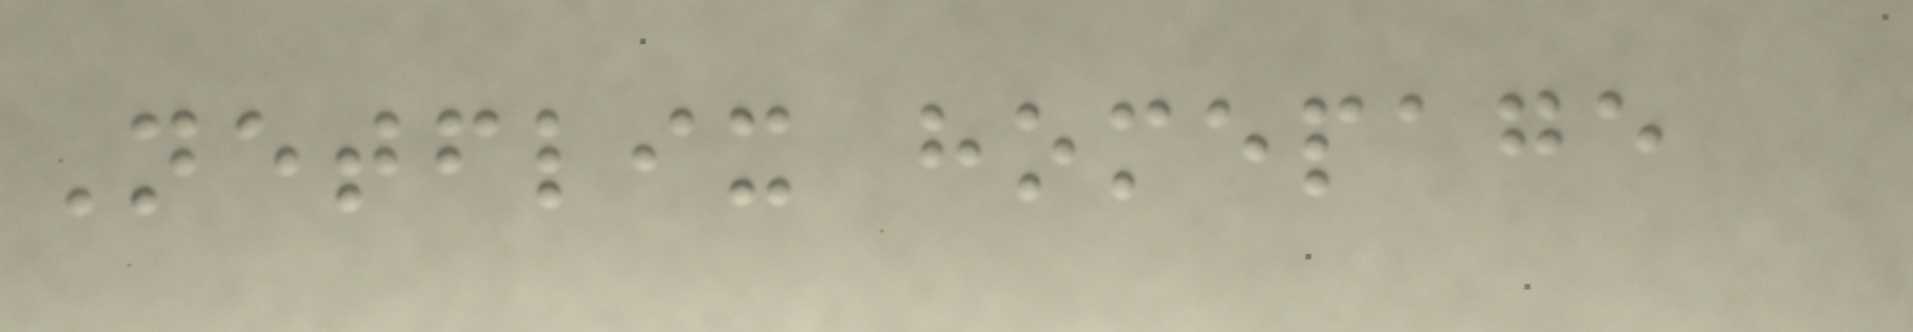Netflix homepage
